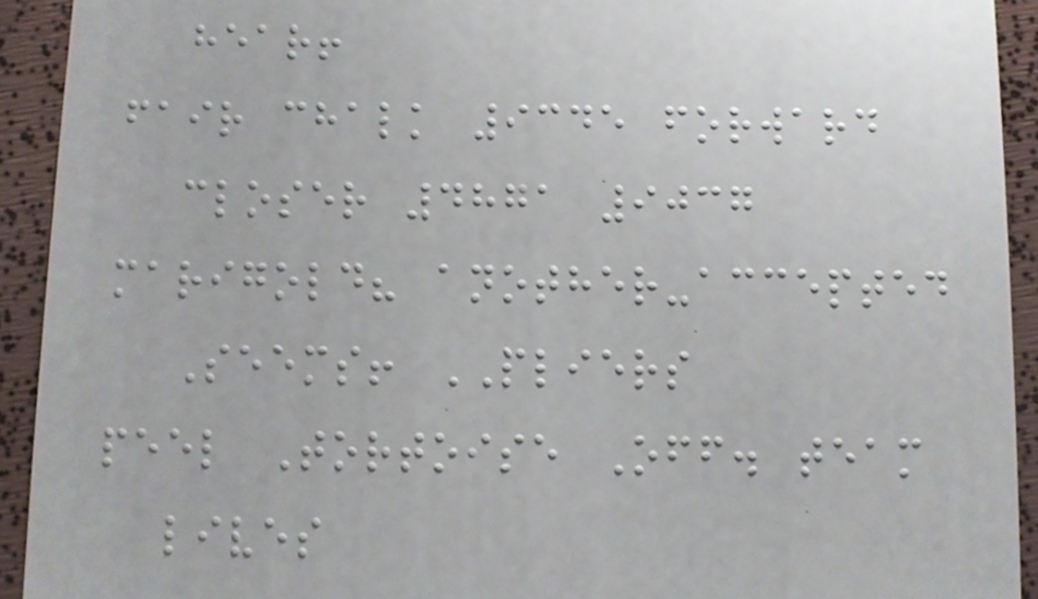hear!
fair chalk 9345 forward
closer 4871 9037
marigold? another-accepted
Seems! PLIERS
peel Tortoise Off. team
lives
